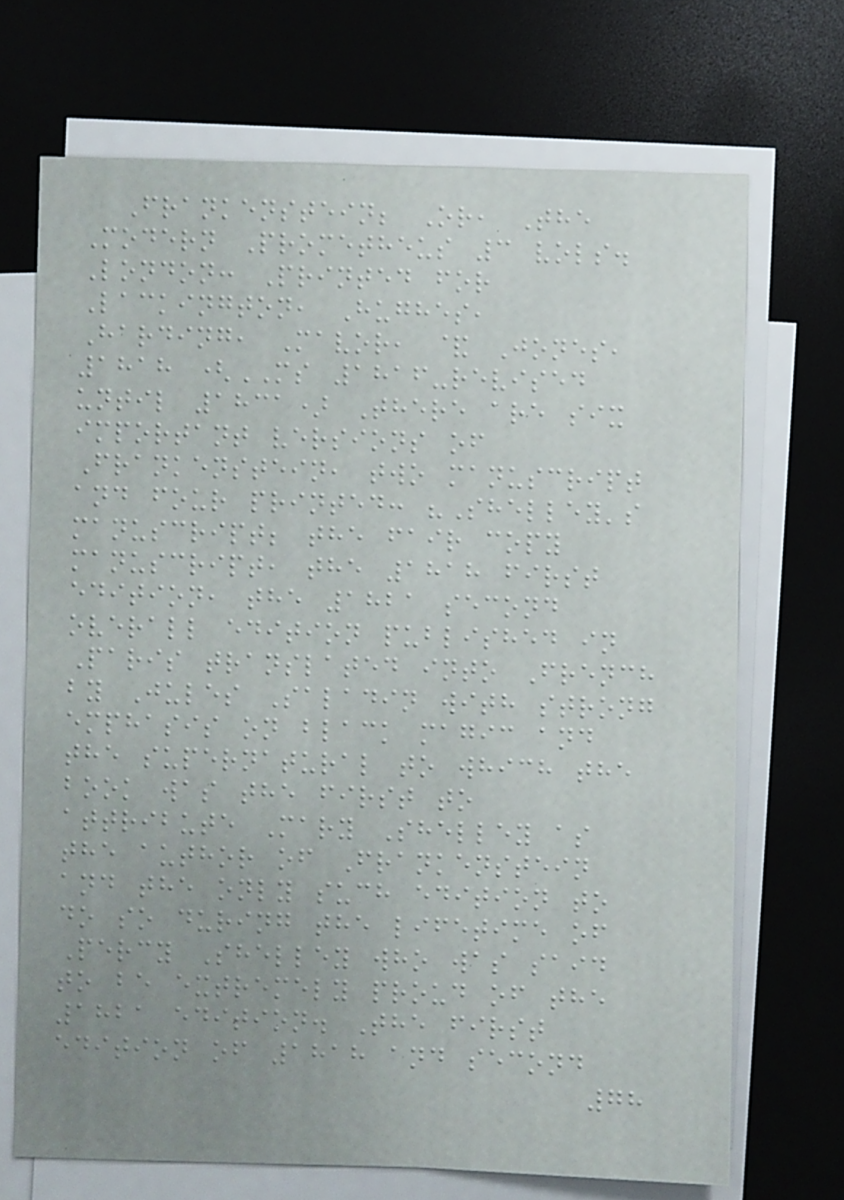Frankenstein; Or, The
Modern Prometheus 3 vols.
London: Printed for
Lackington, Hughes,
Harding, Mavor, & Jones,
1818 (MS 1816-revised
until 1831) There are six
important versions of
Frankenstein, two manuscript
and four printed: "Shelley's
manuscript; the fair copy
manuscript, the 1818 first
edition, the 1821 second
overall edition published in
Paris translated into French
by Jules Saladin with strong
emphasis on black magic and
the supernatural to which the
book was the first to
attribute Mary Shelley as
the author of Frankenstein
and the only such edition to
do so during the lifetime of
Percy Shelley who was said
to be extremely proud of the
1821 edition. The first
edition of 1818 and second
78
